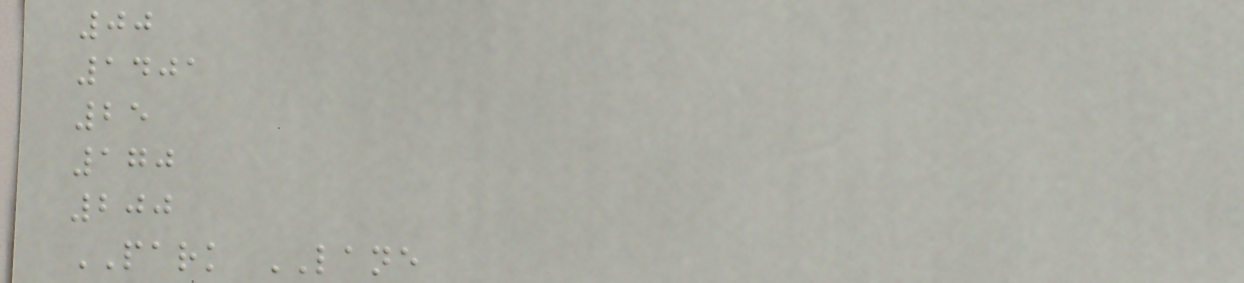00
1401
25
170
200
PARK LANE
